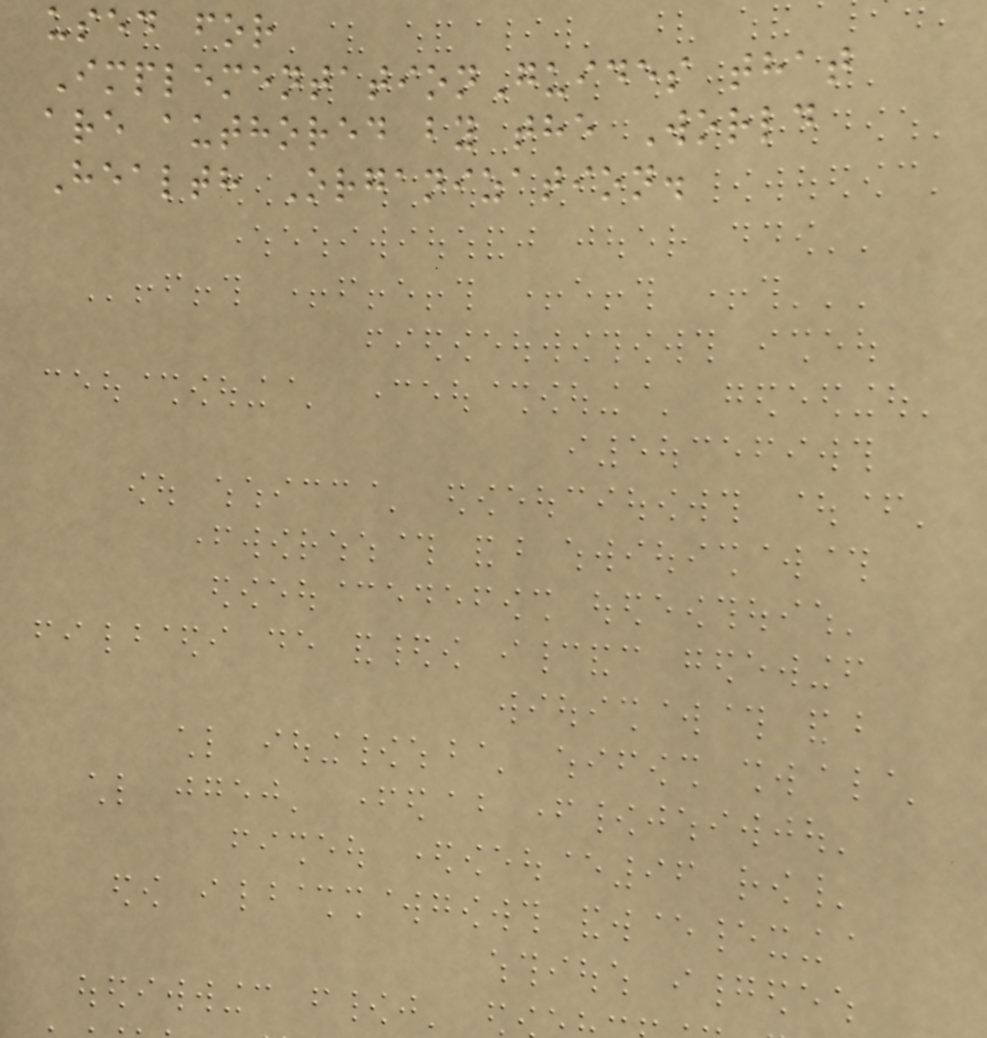used for
ImplementationGuides that
are authored by the World
Health Organization.
